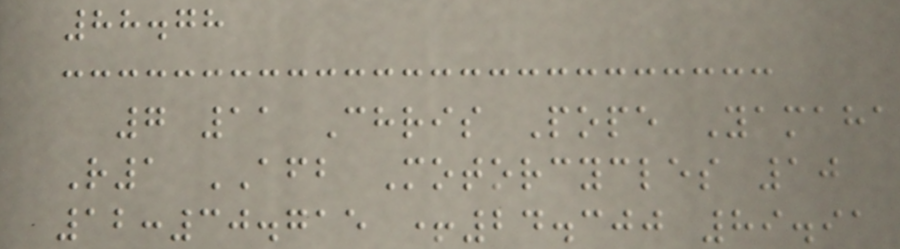88.78
7 11 Chris Pope Yamaha
R1 AFB Motorcycles 10
12:30.715 +24.300 89.91
